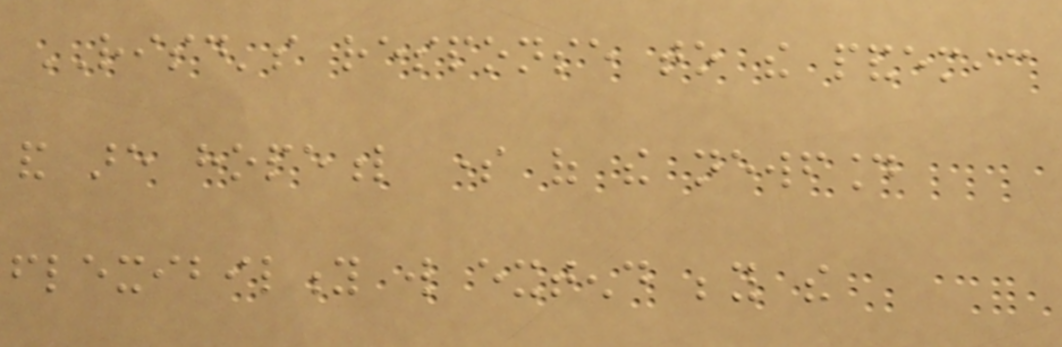RISD's response to the pandemic
and are hopeful some of the newfound
flexibility will extend beyond the
